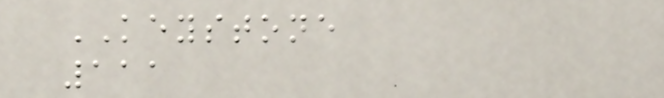KEYSTONE
111
